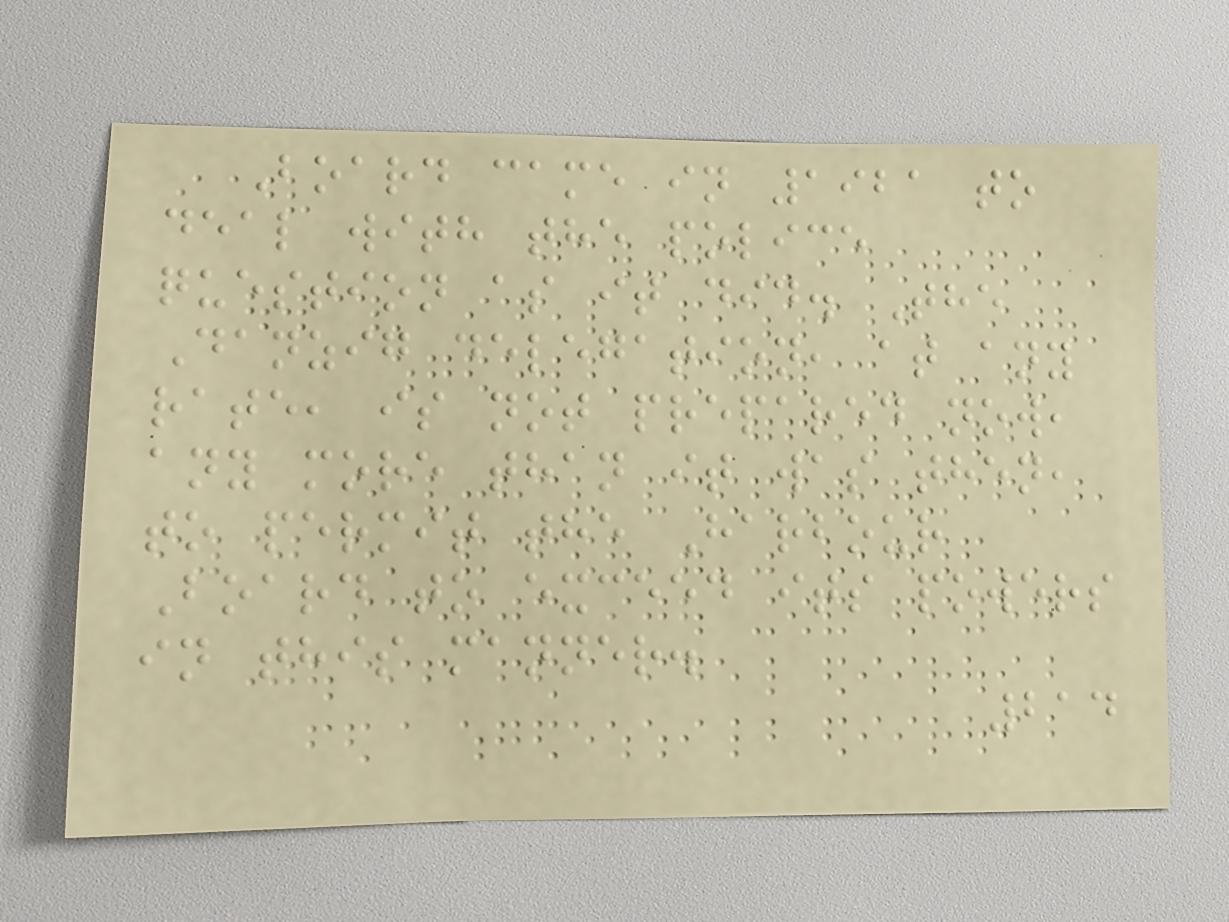Board came in 1921 to
deal with the police
question as it did. The
Danzig delegation, at any
rate, is not prepared now,
any more than it was then,
to permit the Harbour
Board to exceed its powers
in this manner.
214
